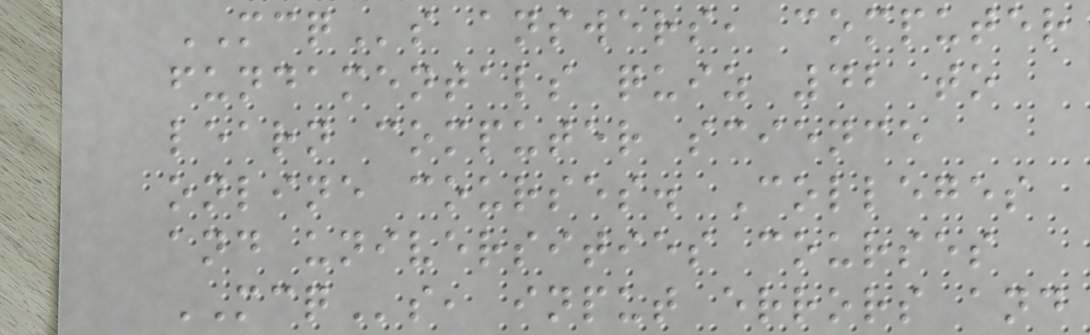MCQs answers, computer
fundamentals quiz 42 to
learn computer science
online courses. Colleges
and universities courses
MCQs, input errors and
